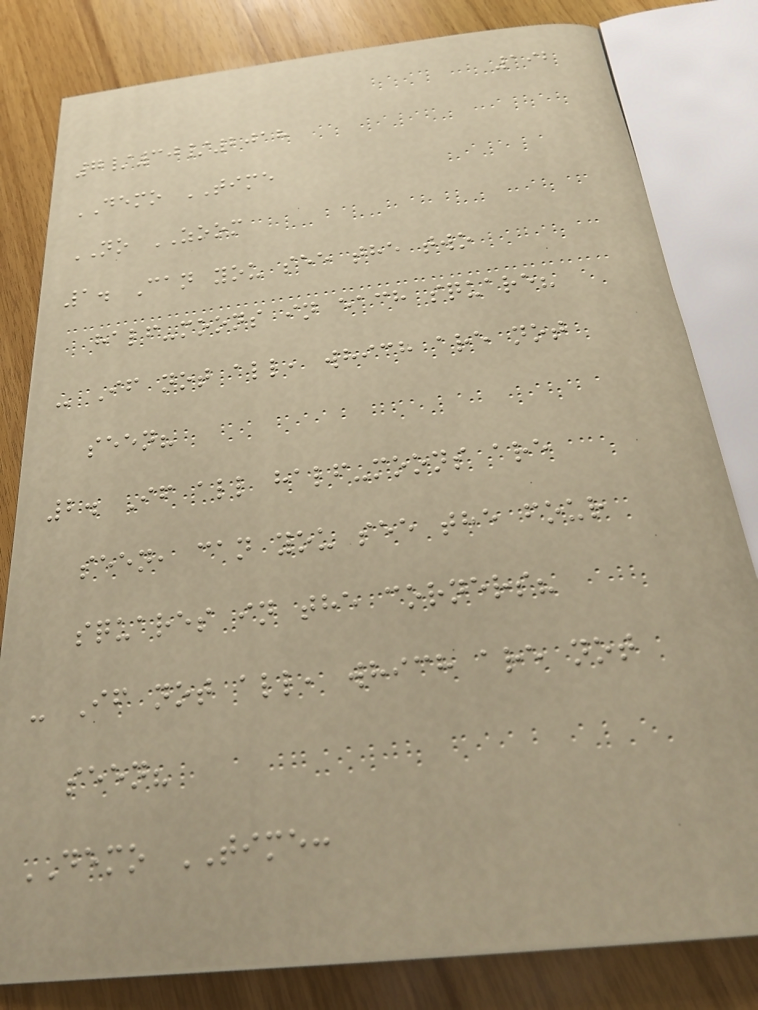192
7/30/2018
DEMO TIME
NO ZOOM
1. Can you see the two
half-moons in each square?
- If not all, which are not
seen?
2. If all half-moons are
seen, can you see the four
squares in the corners?
- If not all, which are not
seen?
DEMO TIME:
